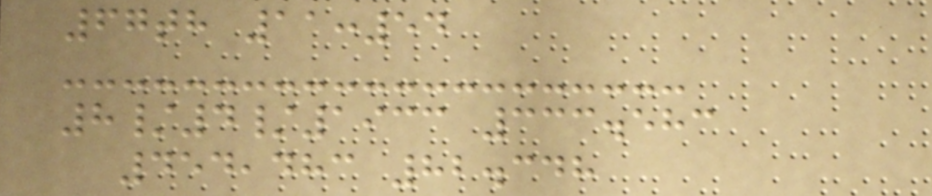67th 11:54
8/4/1933 333.583
454,483 82.348
